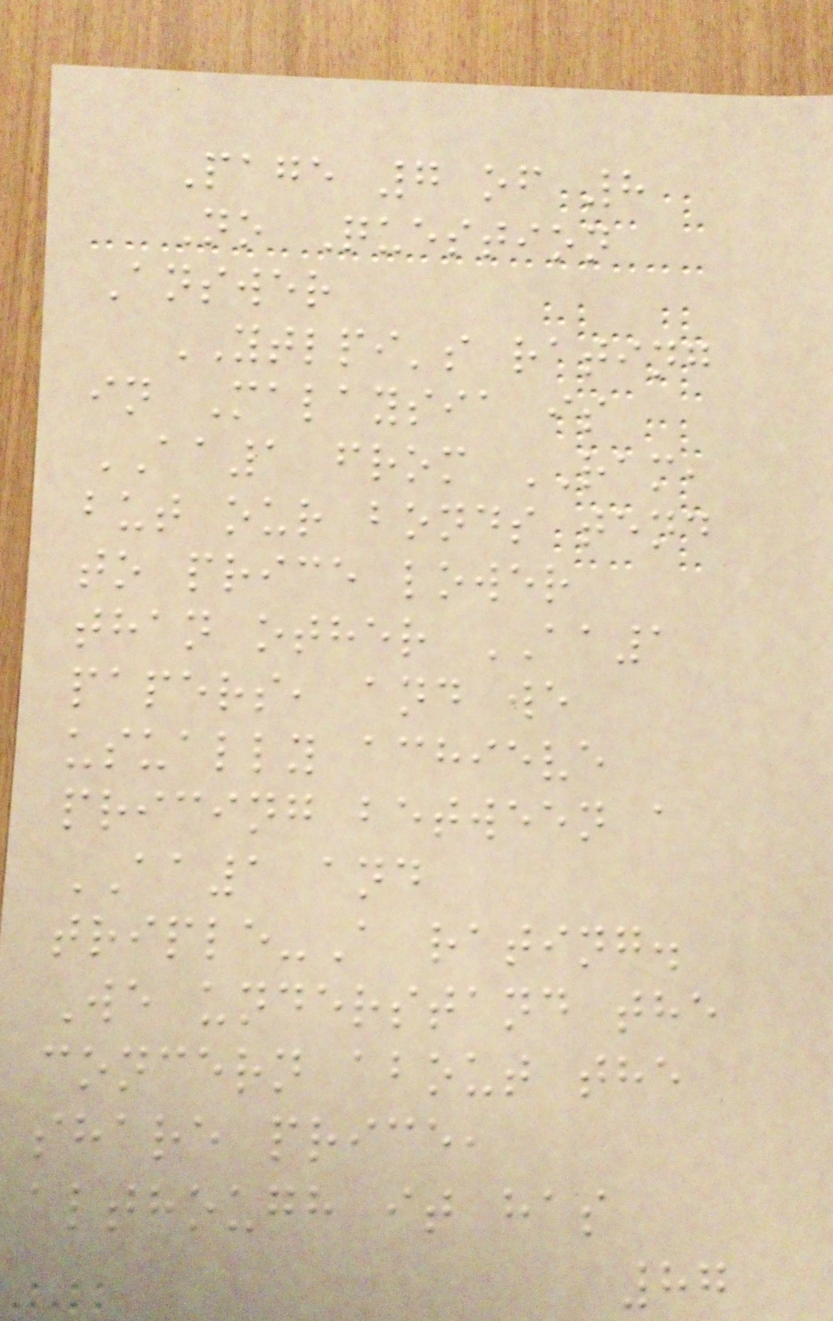Page 7 of 8
No Question
Answer
YTLPI's rating
in Malaysia is
AA1 from RAM,
but our bonds tend
to price lower
than other AA1
papers, and we
usually achieve
pricing between a
AA1 and
triple-A rating.
We understand the
concern about the
share price,
although it has
87
